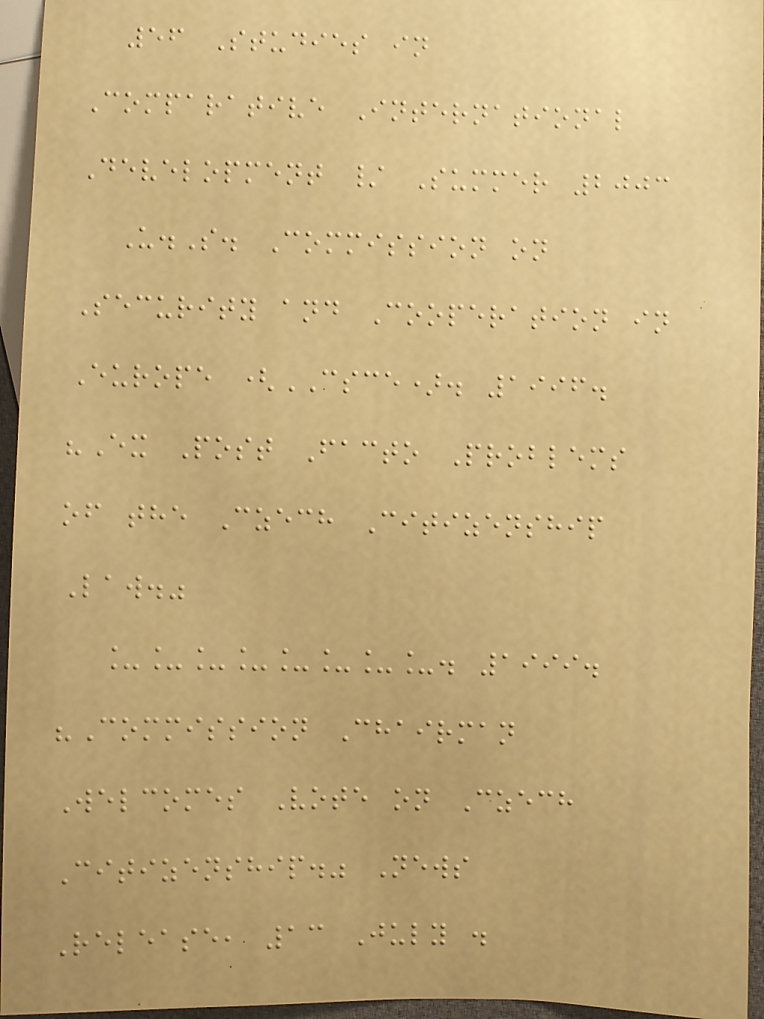56 Studies in
Comparative International
Development / Summer 2003
U.S. Commission on
Security and Cooperation in
Europe (CSCE). 1996.
"Ex Post Facto Problems
of the Czech Citizenship
Law."
________. 1999.
"Commission Chairman
Welcomes Vote on Czech
Citizenship." News
Release, 13 July .
